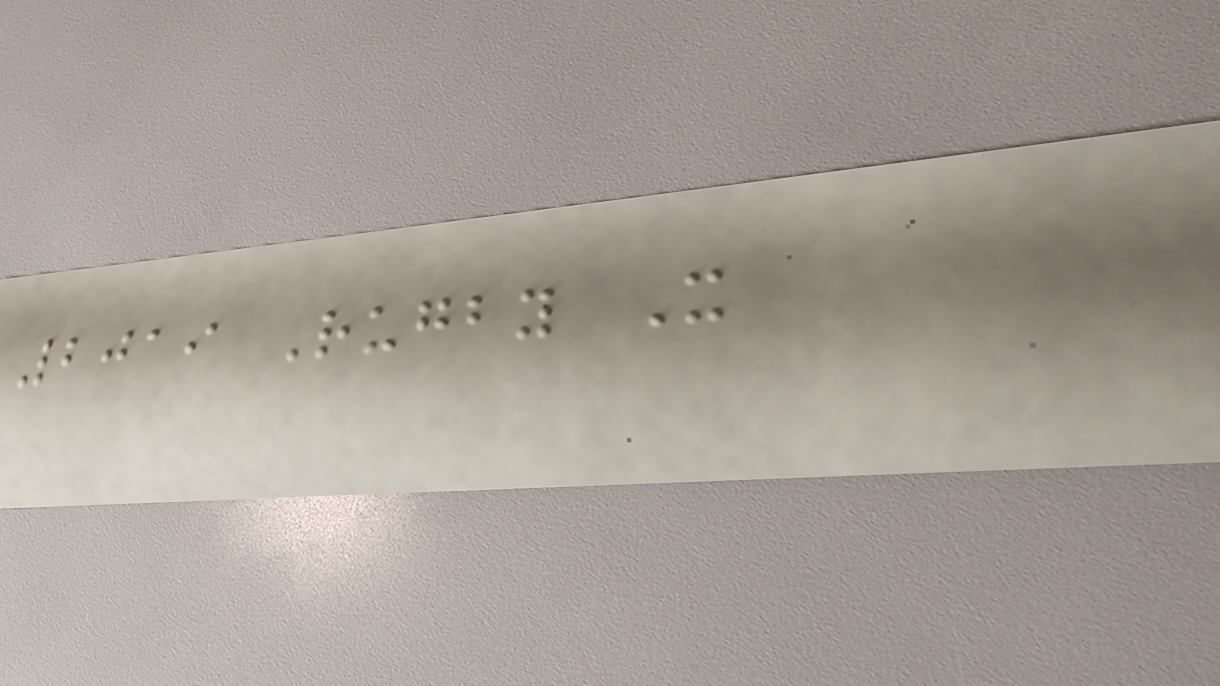2019 Rugby X
